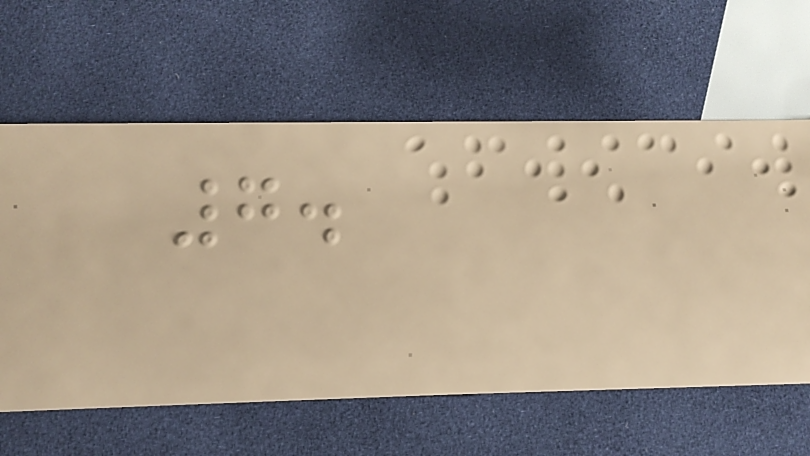7.
